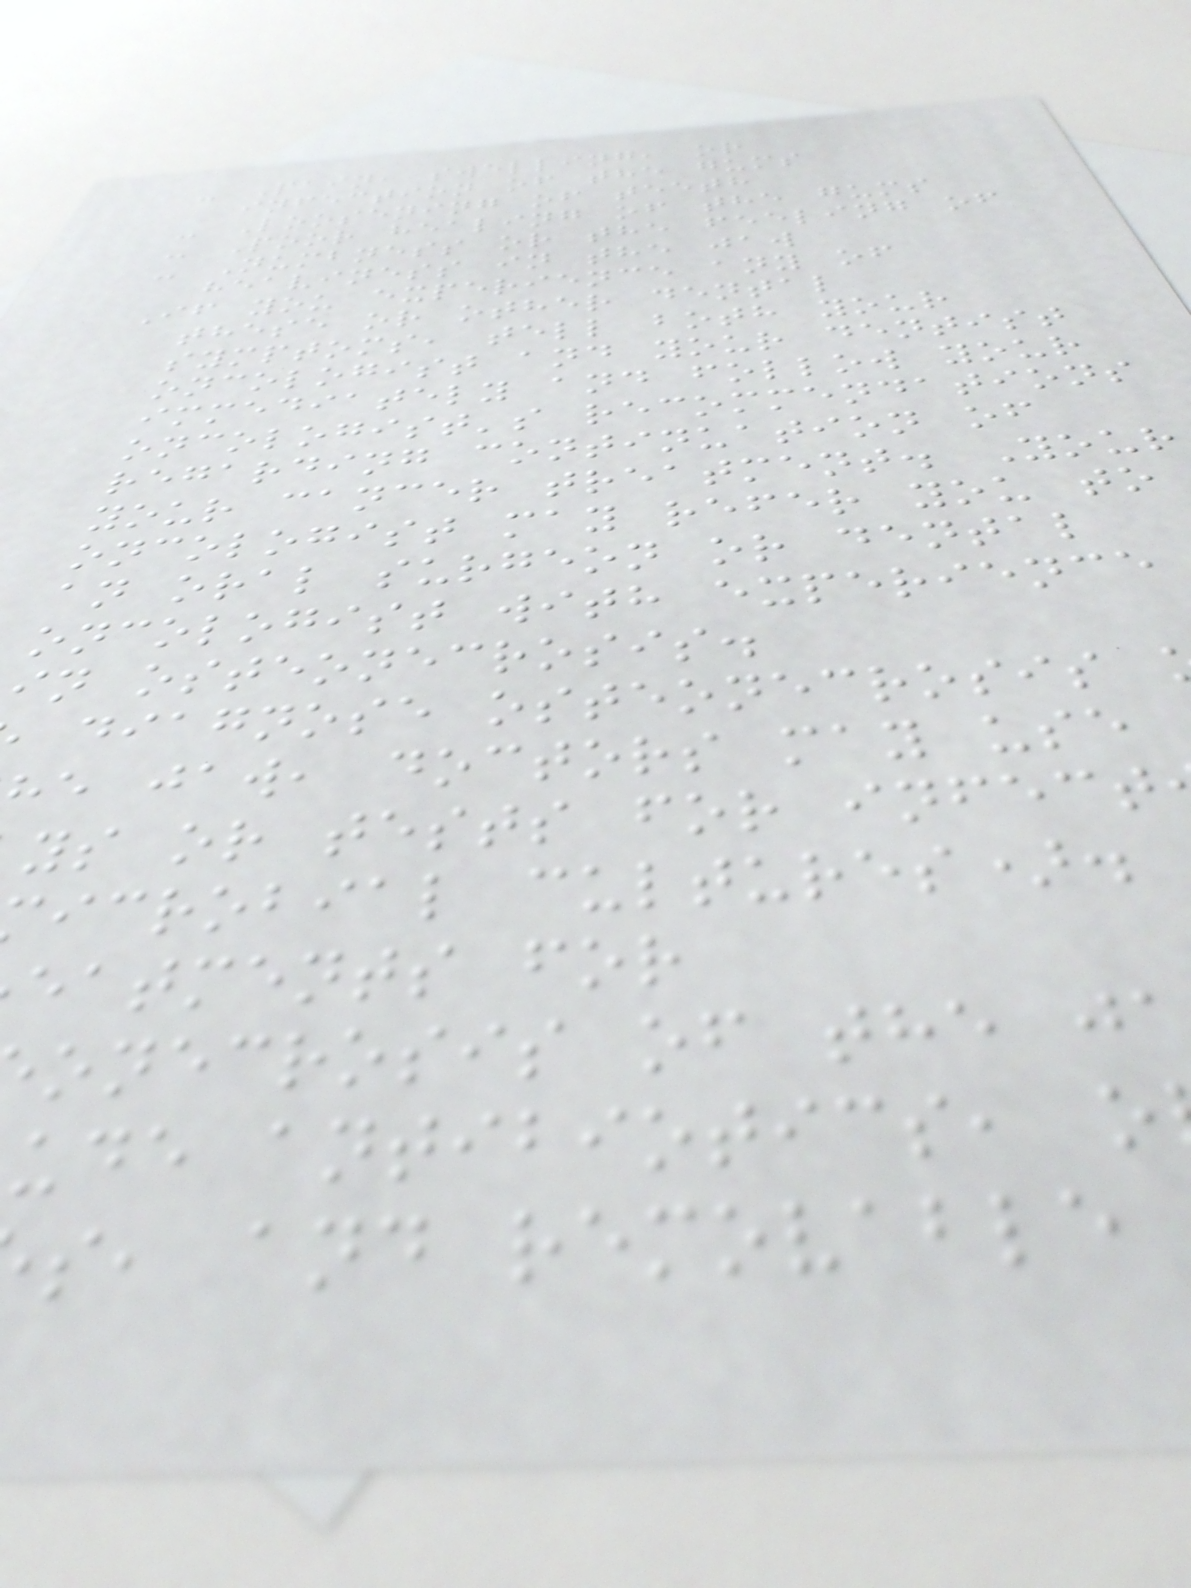- Pain, swelling, or
infection of the gums
- Loosening of teeth
- Poor healing of the gums
- Numbness or the feeling of
heaviness in the jaw
If you experience any of
these or other dental
symptoms, tell both your
oncologist and your dentist
immediately and follow your
oncologist's recommendations
regarding continuation of
your cancer treatment. Your
oncologist may refer you to
an oral surgeon or dental
oncologist with experience
in osteonecrosis.
diagnose osteonecrosis
e jaw, doctors may use
ys or tests for infect
icrobial cultures).
eatments for
onecrosis of the j
ude antibiotics, o
s, and removable
